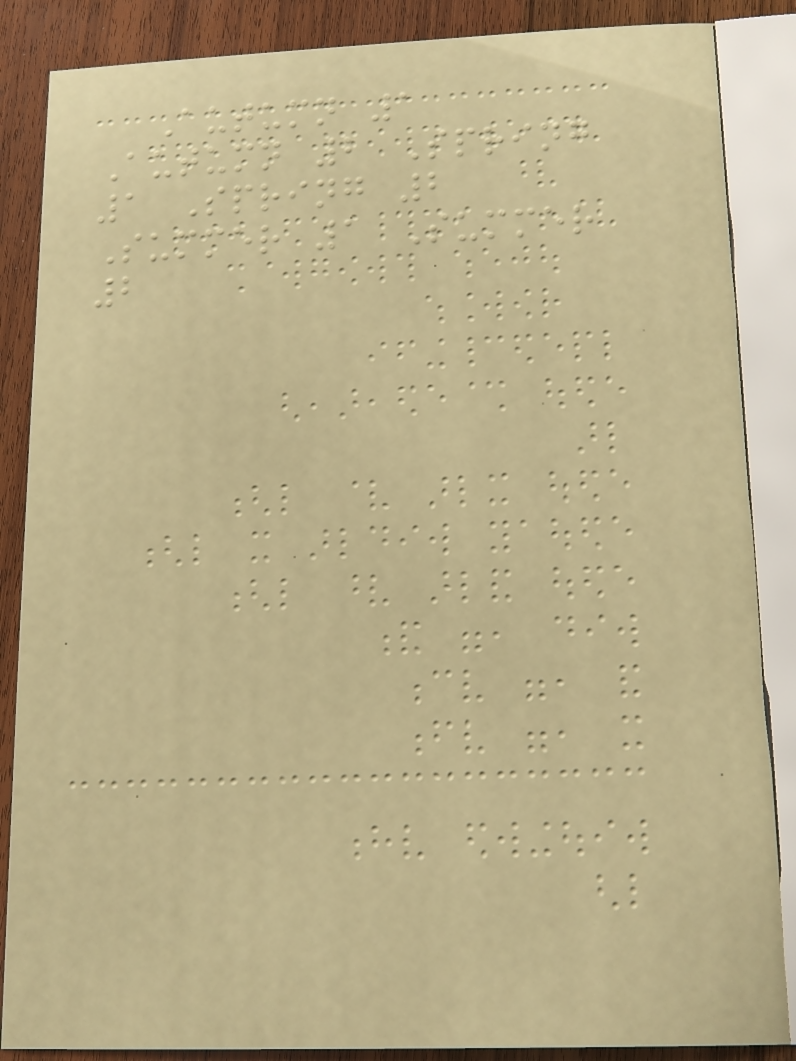Autumn 1
Autumn 2 Spring
1 Spring 2
Summer 1 Summer
2
